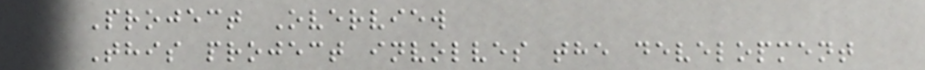Project Overview
This project involves the development
